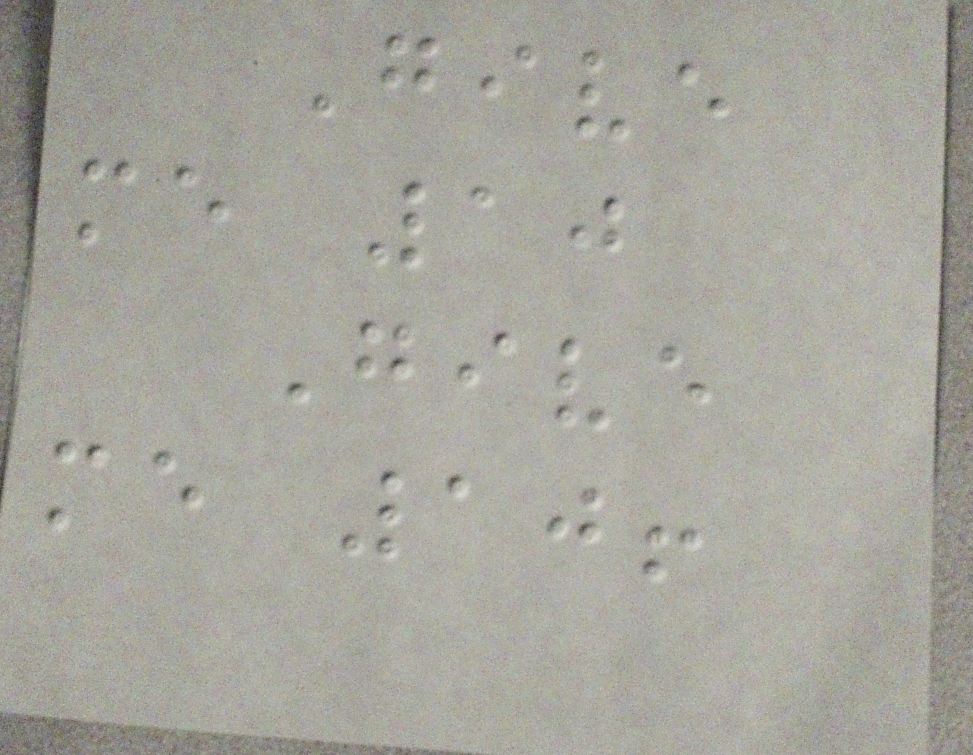Give
me 10
Give
me 10!
